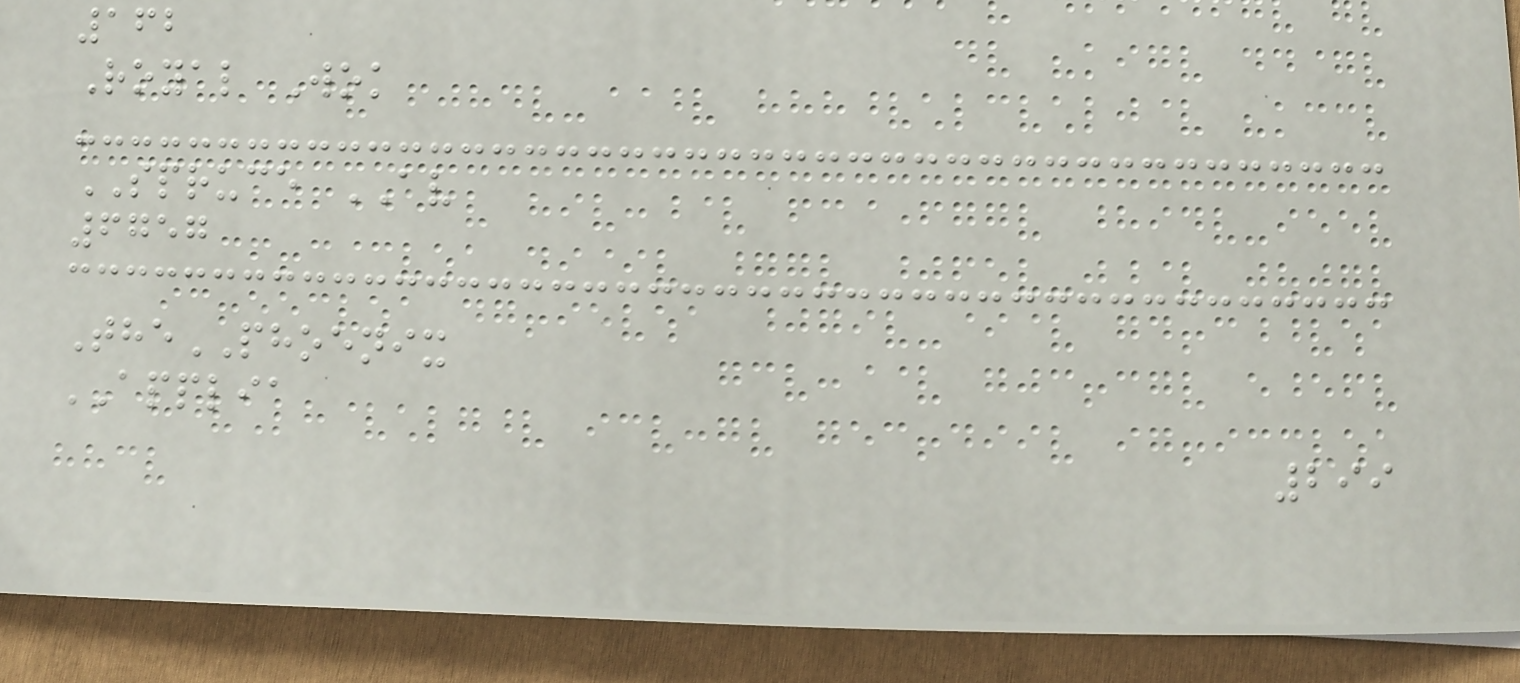162
Royal Wok
SPRUCE AV
6757
ThePHOENIX
APPLIA
299
